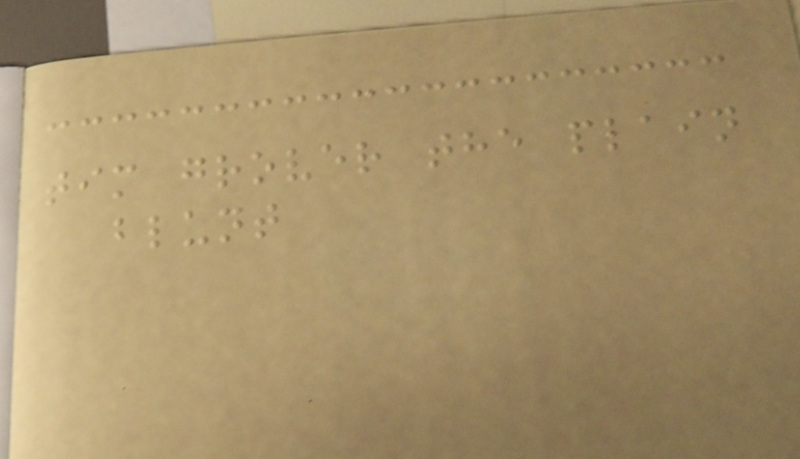tim grover the plain
blunt
